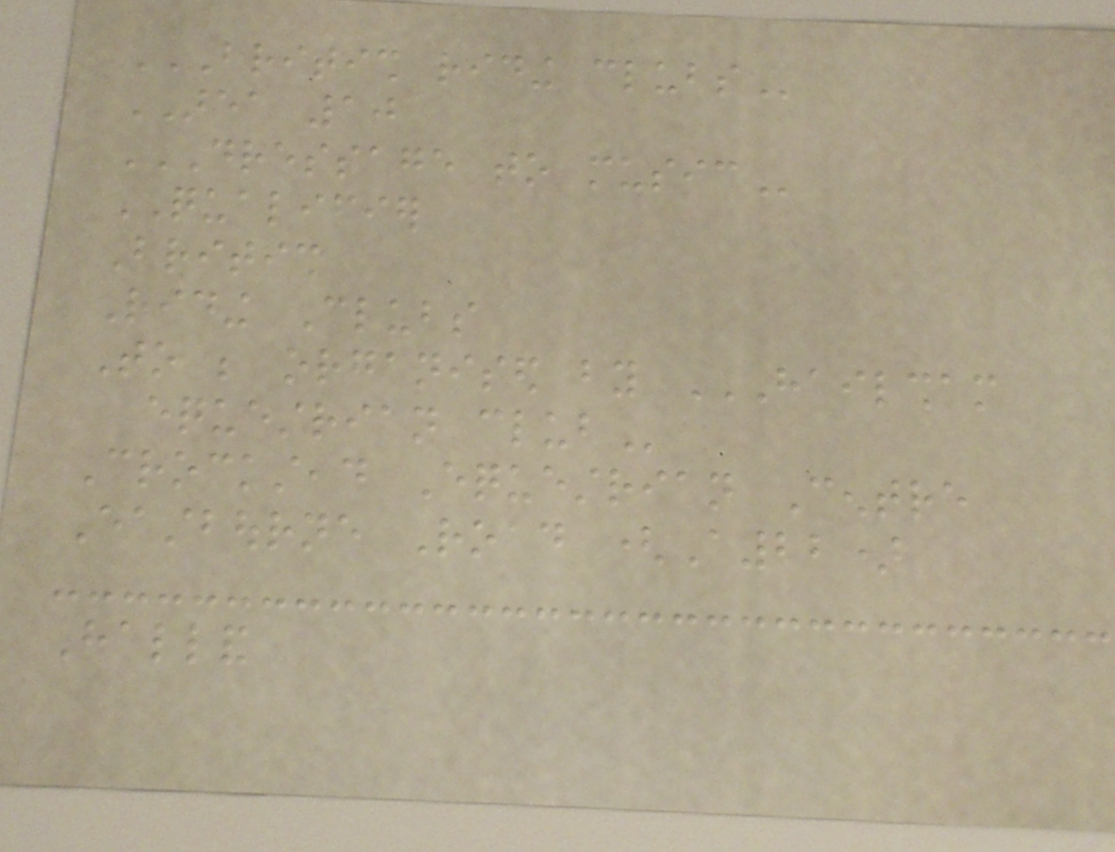BRITISH RIDING CLUBS
AREA 10
DRESSAGE TO MUSIC
QUALIFIER
British
Riding Clubs
To be organised by HAILSHAM
EQUESTRIAN CLUB
Crockstead Equestrian Centre
Eastbourne Road (A22)
Halland
